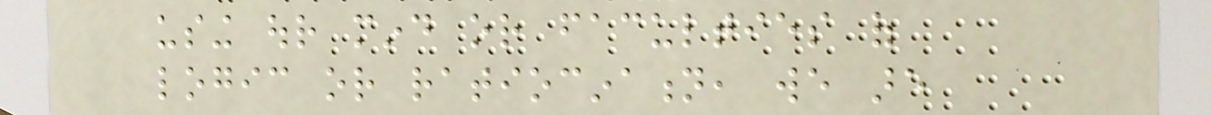using our mind or faculties of
logic or ratiocination, we are
